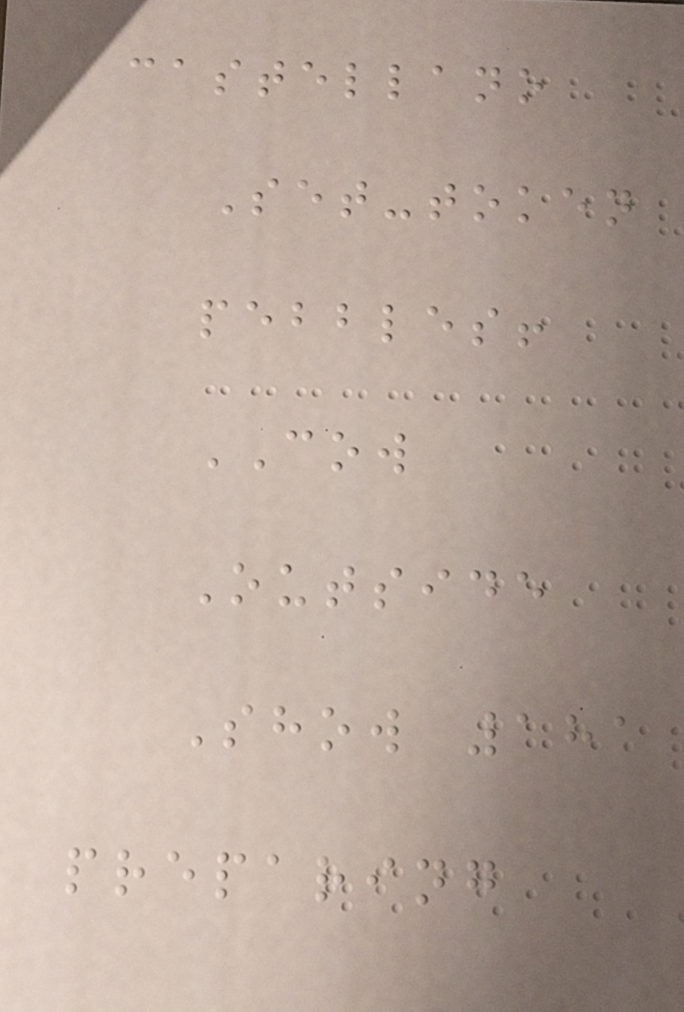castellano
Set-token
pebbles!
COW
Outside
Show 181
preparing
